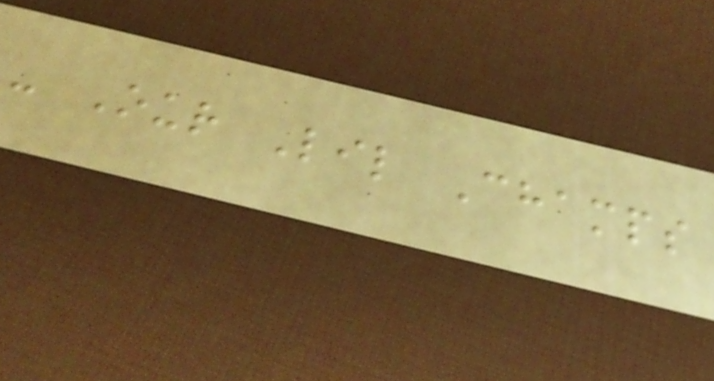- Our Lil Champs
